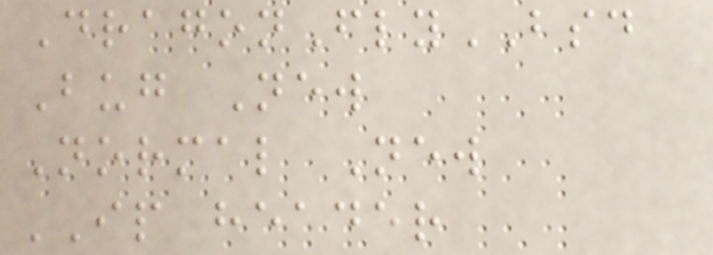DragonFlyBSD
Bug New
Normal New
IP header
